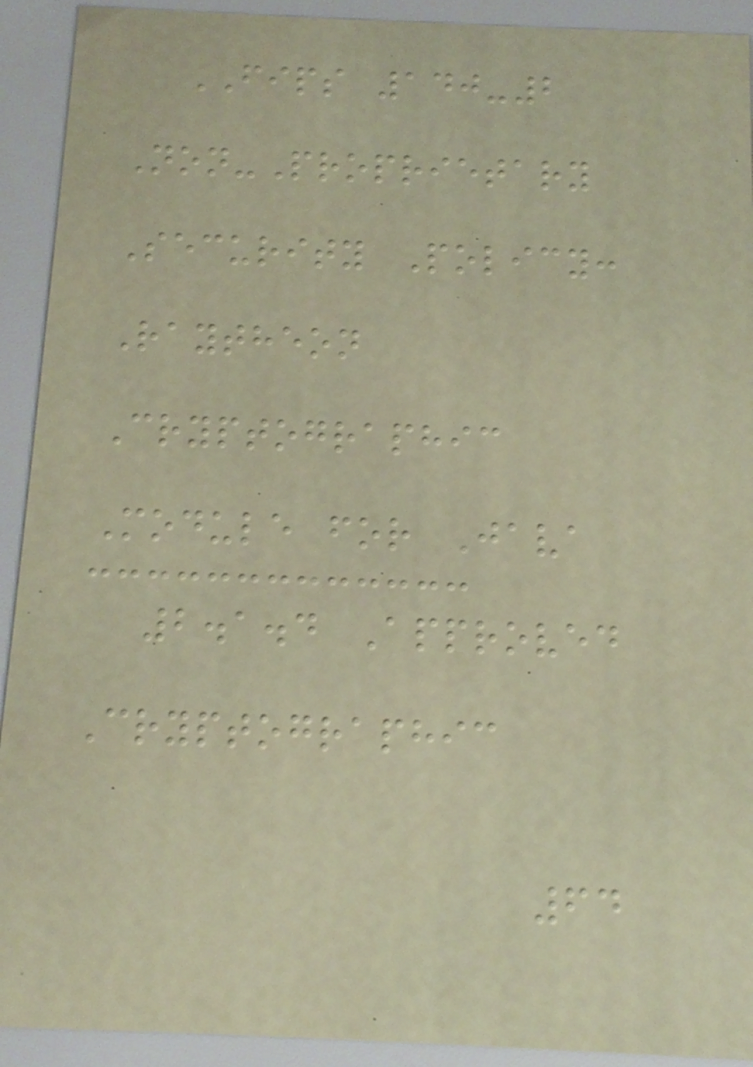FIPS 140-2
Non-Proprietary
Security Policy:
Raytheon
Cryptographic
Module for Java
2.1.4 Approved
Cryptographic
64
